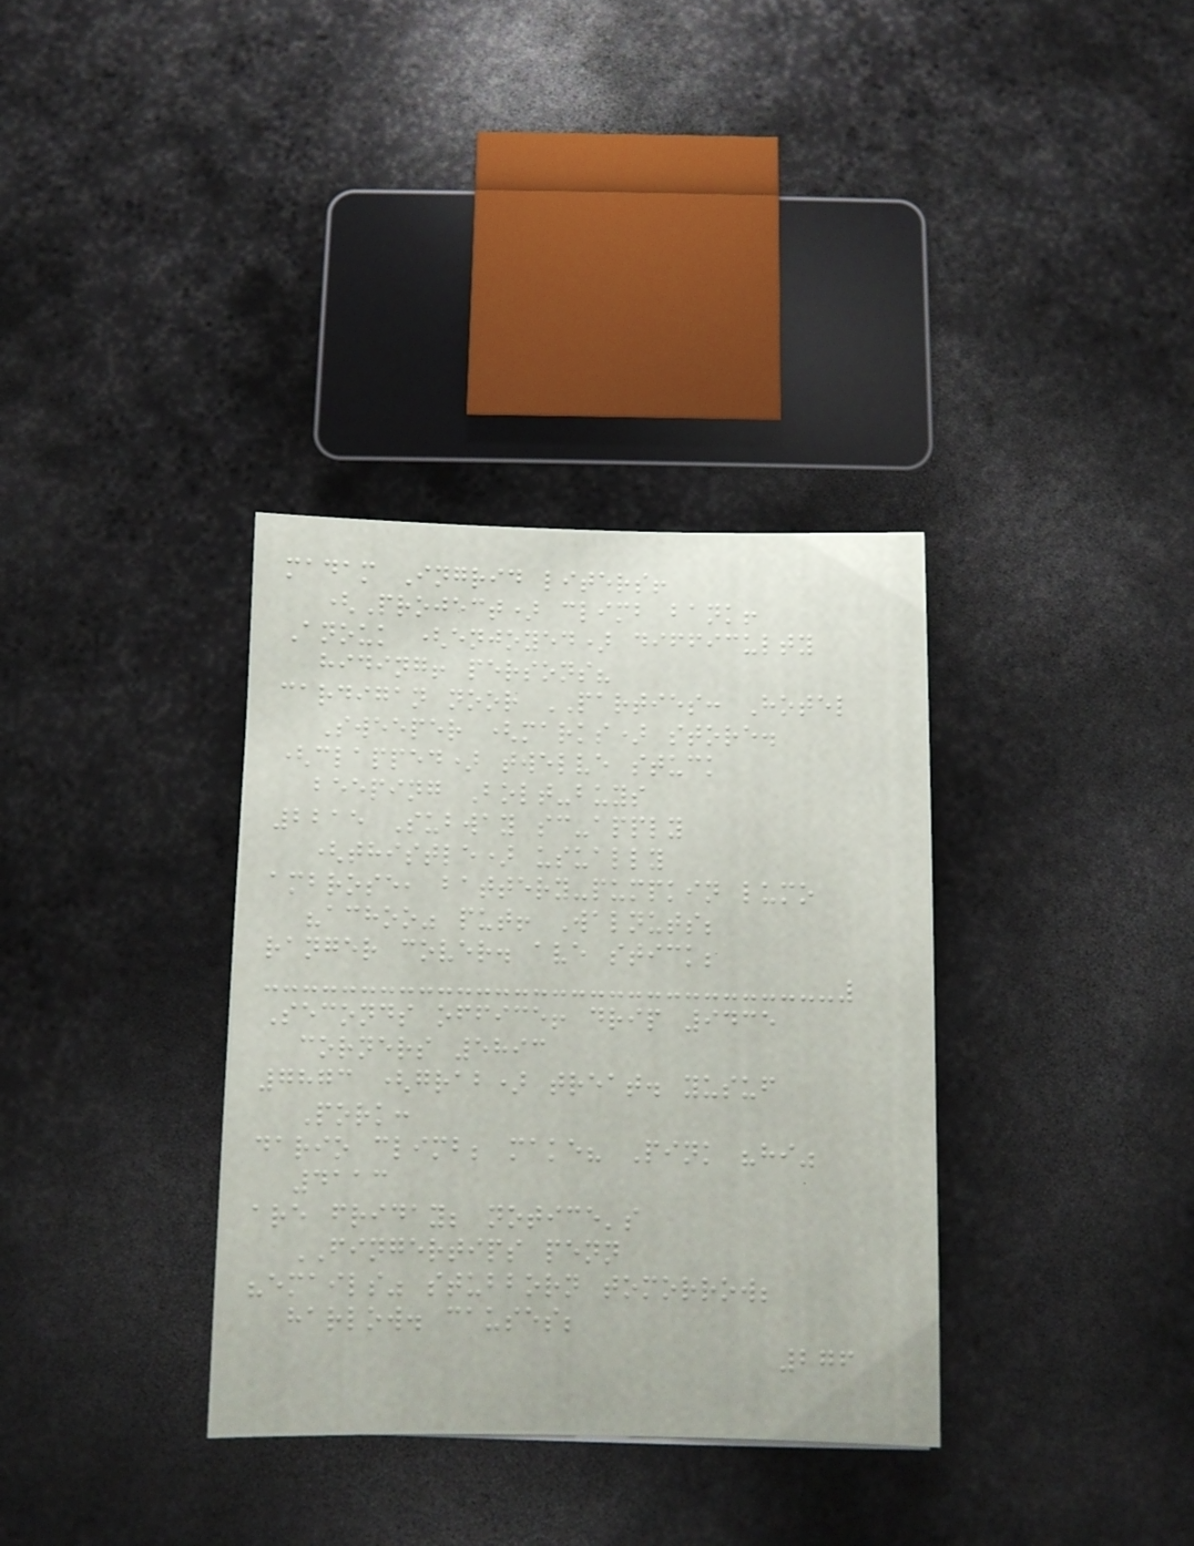madam Ingrid liters!
(Project) climb bank!
Anouk (enjoyed) difficulty
hiding! persons?
cardigan noor PARTIES: Hotel
Sweeper (marks) store.
(clapped) twelve stuck
beeping Bolt-buys
2215 Subway sc-apply
(thistle) usually
ambrose, battery-pumpkin lumo
"achoo" put! Walnuts;
ranger cover. ave stick;
Seconds office! drip 9435
corners 5893
7873 (grab) treat. yusuf
Pork:
dario climb; make? Pink "hi"
4113
are friday; notice's
FINGERTIPS penn
"emails" stubborn tomorrow;
harlow. causes;
276
